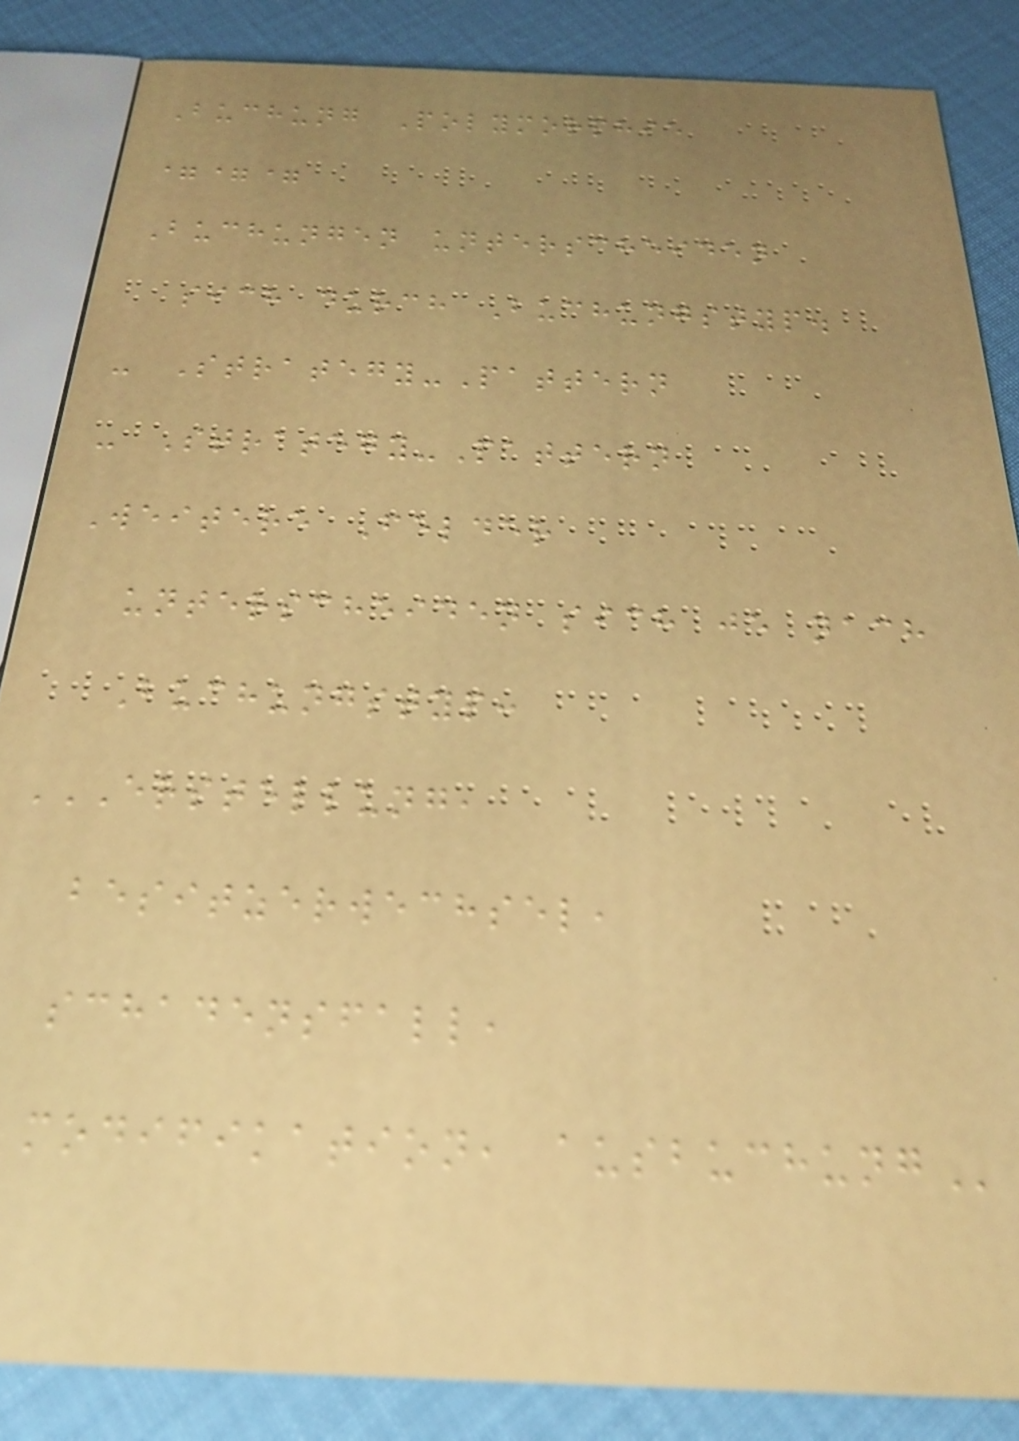Buchung Polymorphie
===
Buchungen unterscheiden
sich durch Buchungstyp.
- Strategy-Pattern
- Strategy-Pattern
Weitere Felder
unterscheiden sich je nach
Buchungstyp:
ERSTELLUNG,
BESITZERWECHSEL,
SCHADENSFALL,
MODIFIKATION, AUSBUCHUNG
